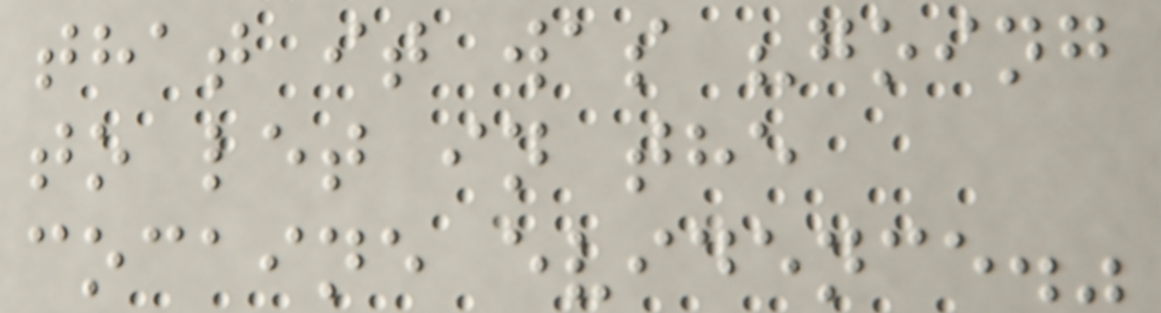that it was "going
to let in the
cocaine evidence."
